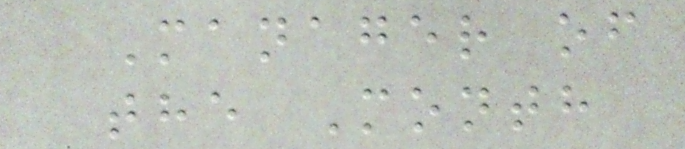Manager of
the Month
